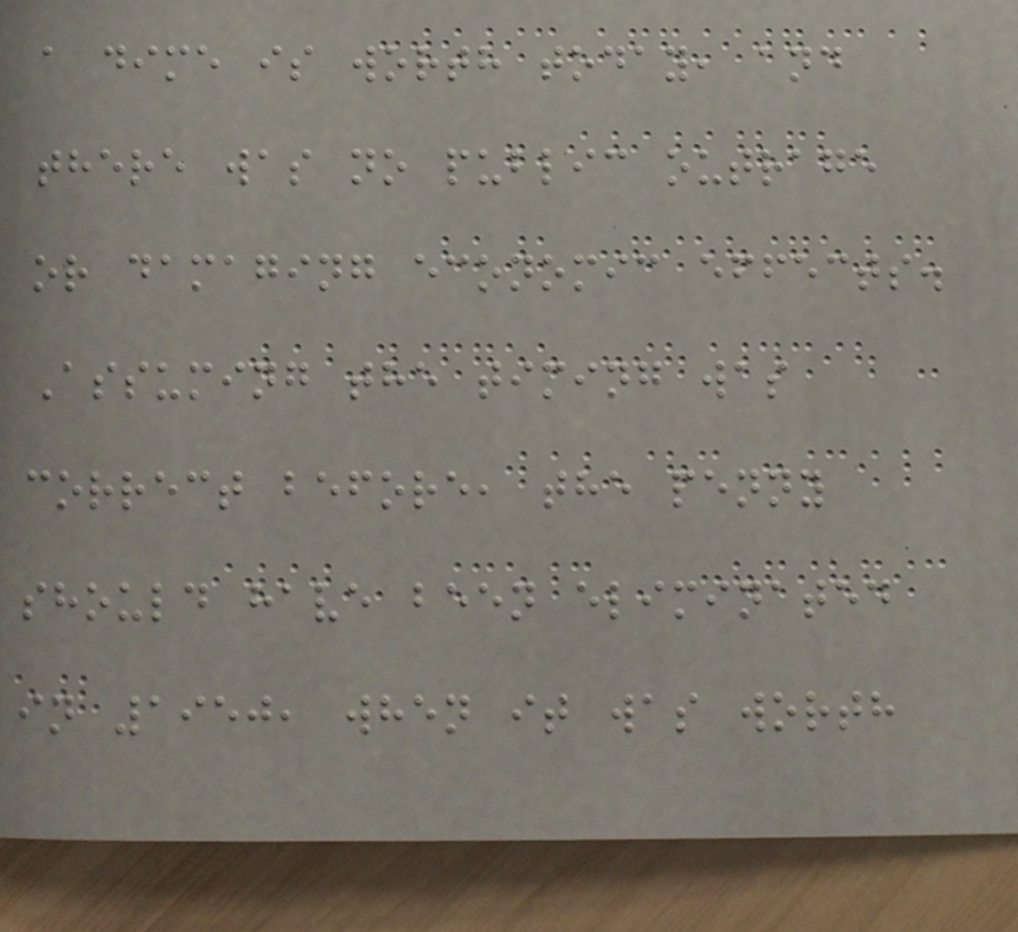a dime is worth today, and
there was no public outrage
or damaging economic effects.
Assuming the timing was
correct before, the penny
should have been eliminated
in 1950, when it was worth
